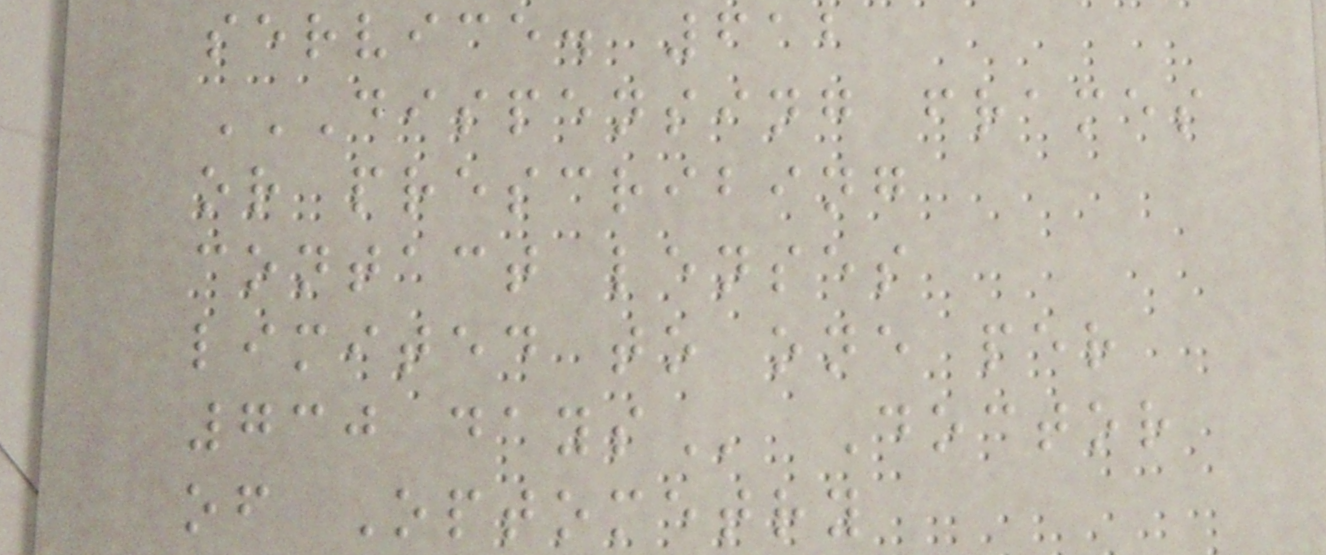service. 612
DISPENSING FRAMES
OR PRESCRIBING
CONTACT LENSES
LIMITED TO ONE PER
730 DAYS Doctor
of Optometry
